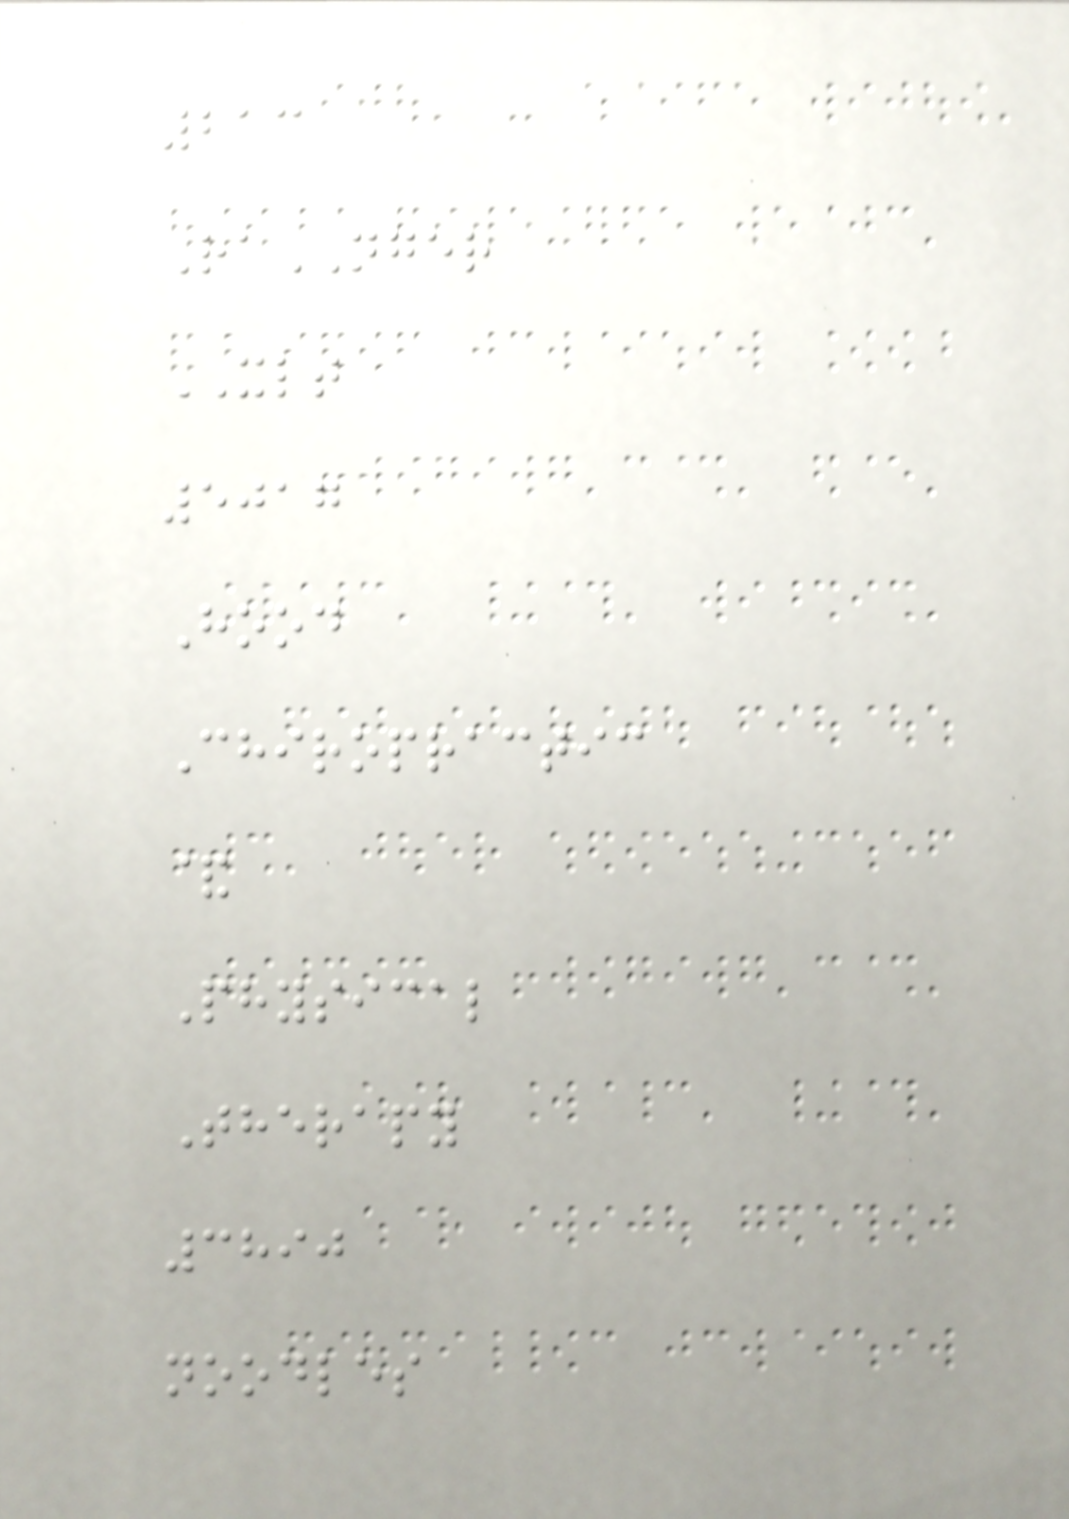213
RaNGER
XLT
5017
Hood
Chiropractic
&
Physical
Therapy
3890
noodles
